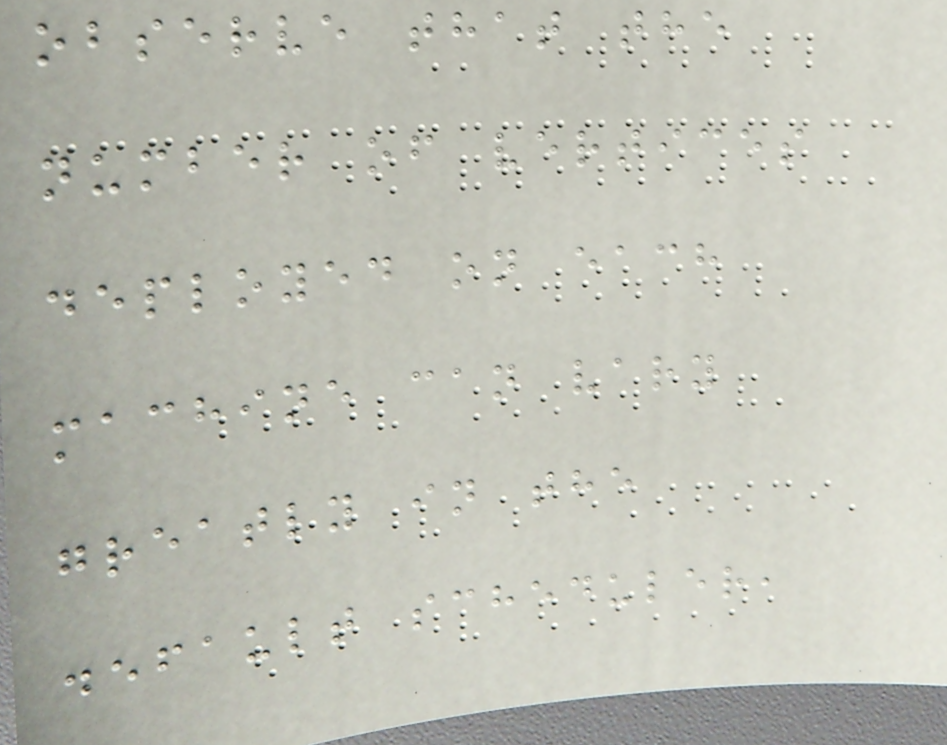observe that the
number of vertices
deployed on each
machine can vary
greatly in the
default scheduler,
